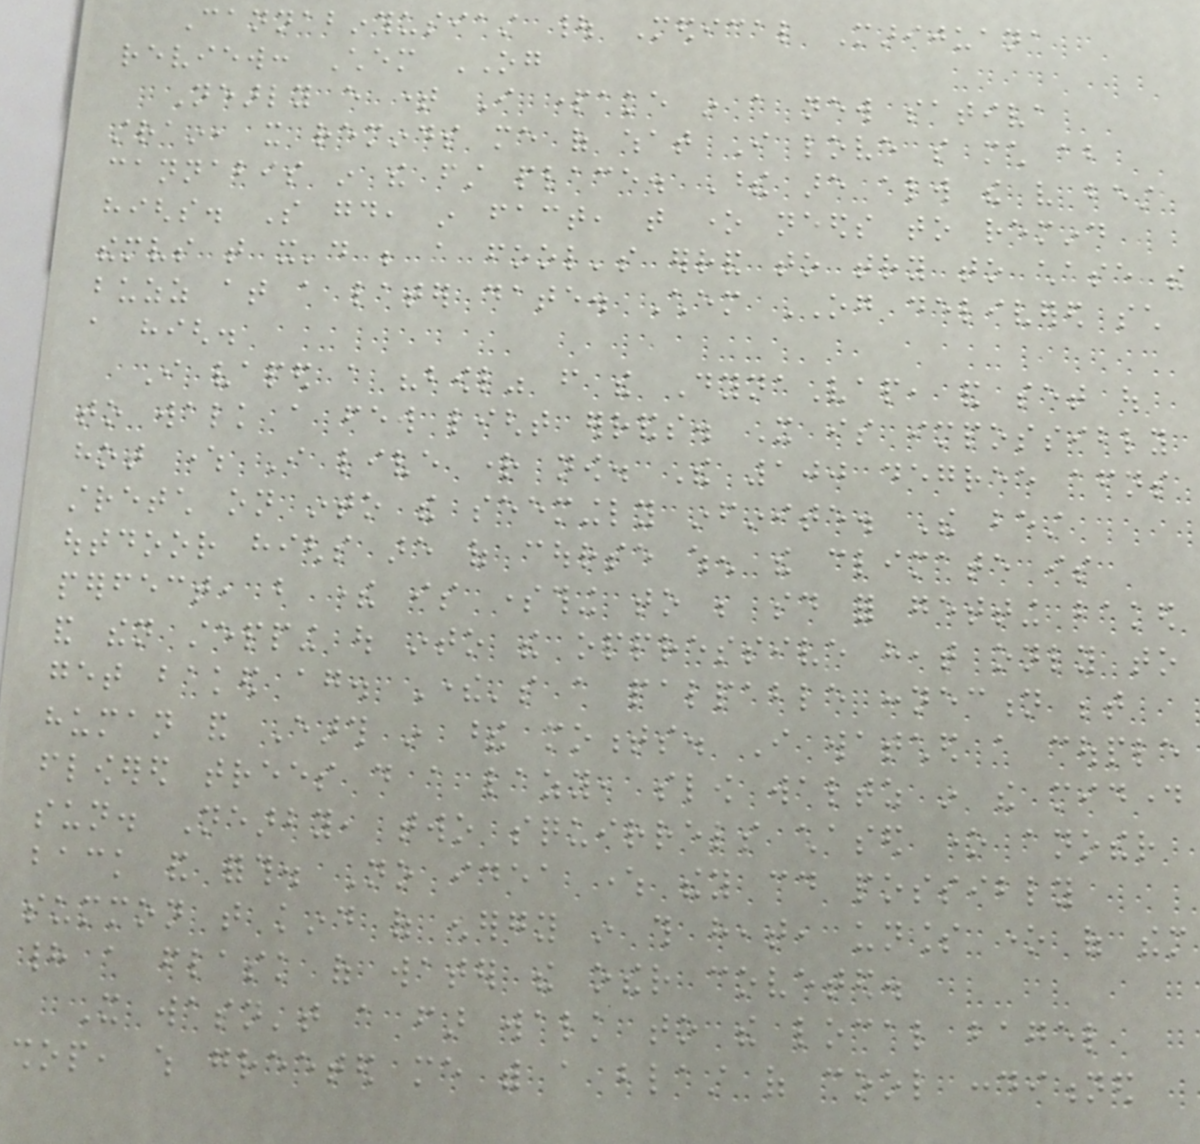Cannabinthusiast | Medical Marijuana
review: Chem OG
Nearly every time I partake in a new sativa
strain, it reminds me of what I love so much about
cannabis in the first place. These are always the very best
highs. So good, in fact, that one needs to remind
themselves that it'd be a fool's errand to try to chase the
buzz at a later date. Chem OG delivered such
a high.
I vaped a "bowl" from the DynaVap, and set out
to walk a few light errands. It is impossibly
hot where I live right now. The 100 degree afternoons
stretch on into the seemingly infinite. The best
outdoor highs are of course when the climate is
perfect, but there is something to be said for getting baked
and then stepping out into the oppressive heat only to
get baked again. There's a palpable connection between
human and Earth in these moments. I watched a couple
flowered trees do a lazy, slow waltz in the midday
sun. Nearby, two squirrels chased one another
back and forth. No idea where they could possibly
summon that kind of energy in this heat, unless one of them
had a flask of water the other coveted.
It wasn't a far walk to the local bagel
shop, which greeted me with a blast of cool conditioned
